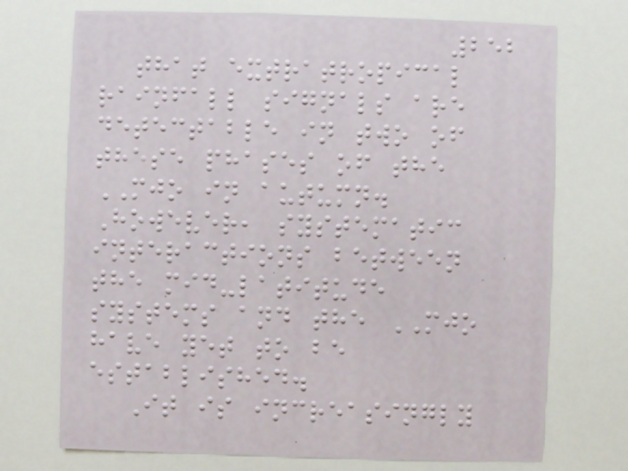252
that extratropical
rainfall signals are
detectable in two of
these phases of the
MJO in autumn.
However, systematic
interactions between
the mid-latitude
systems and the MJO
have yet to be
established.
It is increasingly
